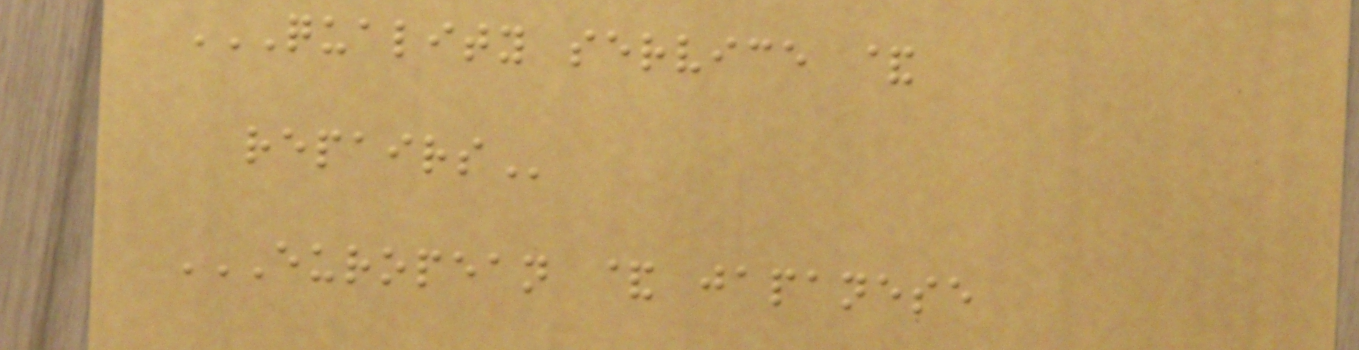QUALITY SERVICE &
REPAIRS
EUROPEAN & JAPANESE
